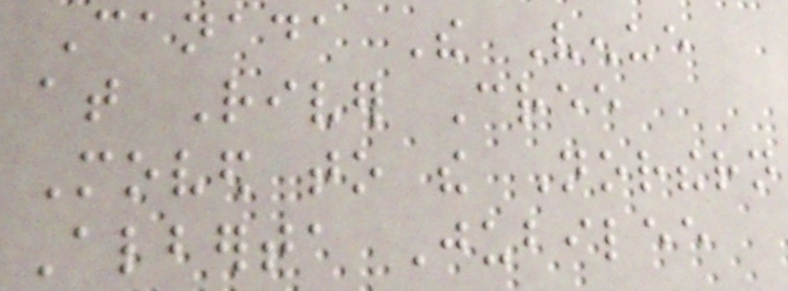Canada The Venue
at River Cree
Moved to the Northern
Alberta Jubilee
